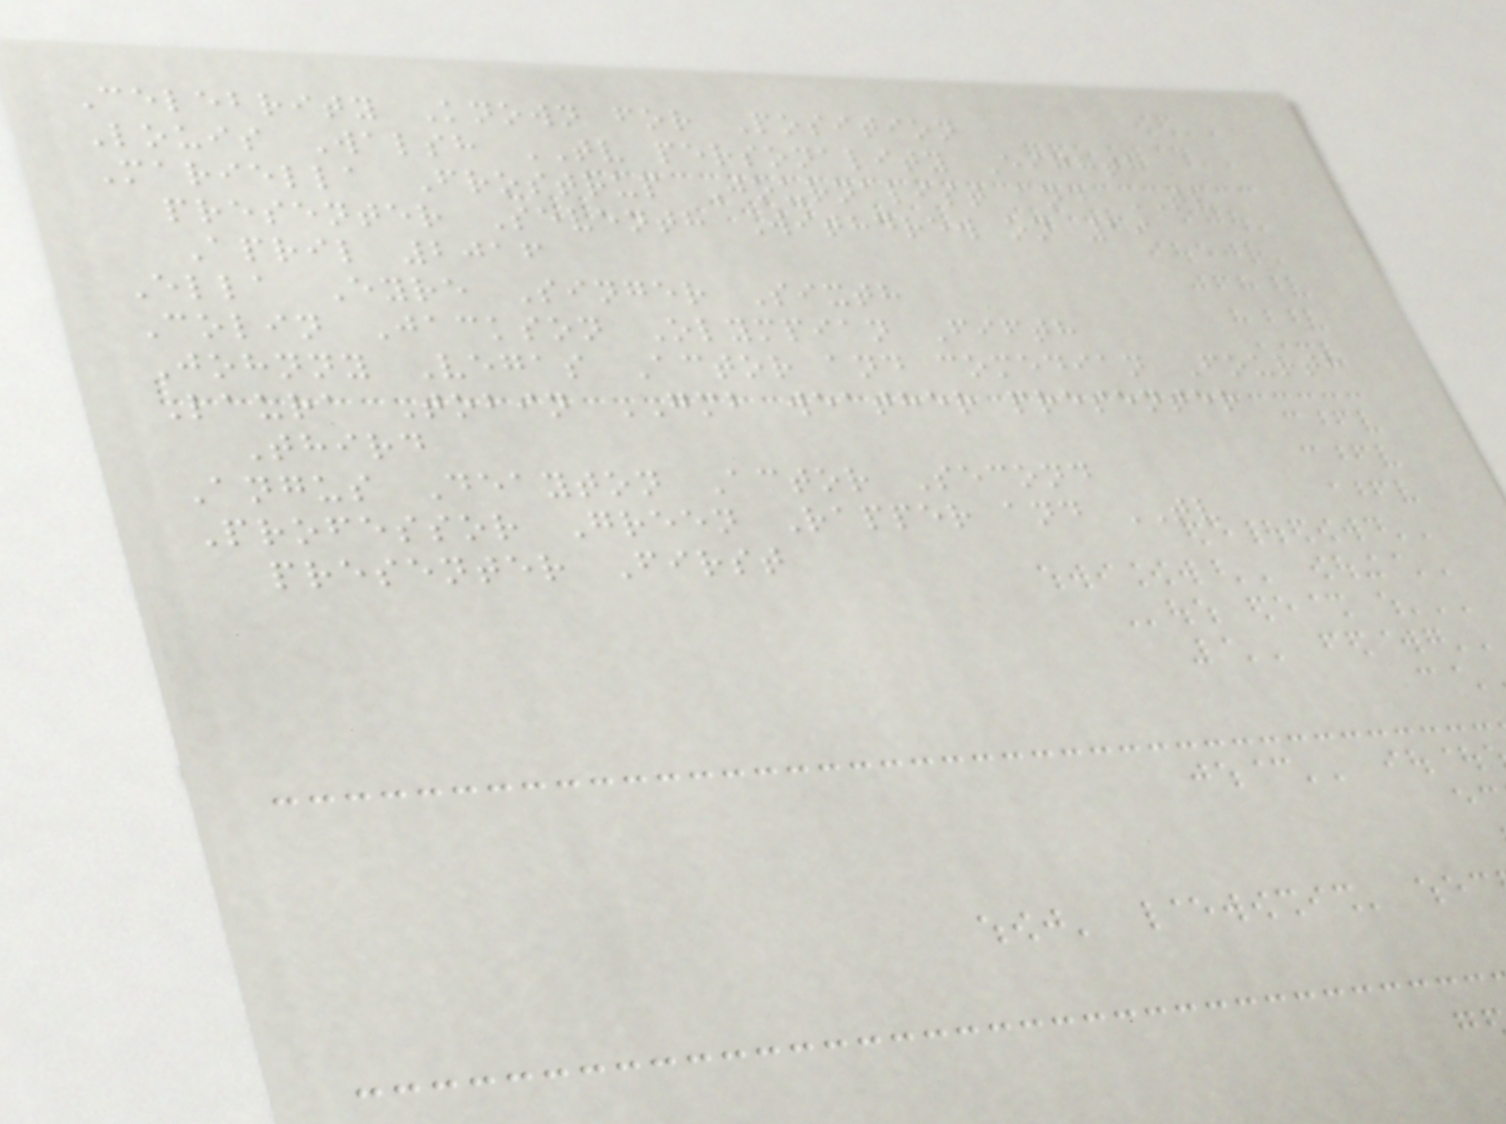Celebrity Known for Position
Louis Walsh TV personality Eighth
Mariella Frostrup Journalist and TV
presenter Seventh Withdrew on 19
April 2016
Ella Eyre Singer Sixth
Colin Jackson Olympian Fifth
Johnny Vegas Actor and comedian Fourth
Laura Tobin GMB weather presenter
Third
Angus Deayton Actor Second
Professor Green Rapper and TV
presenter First
